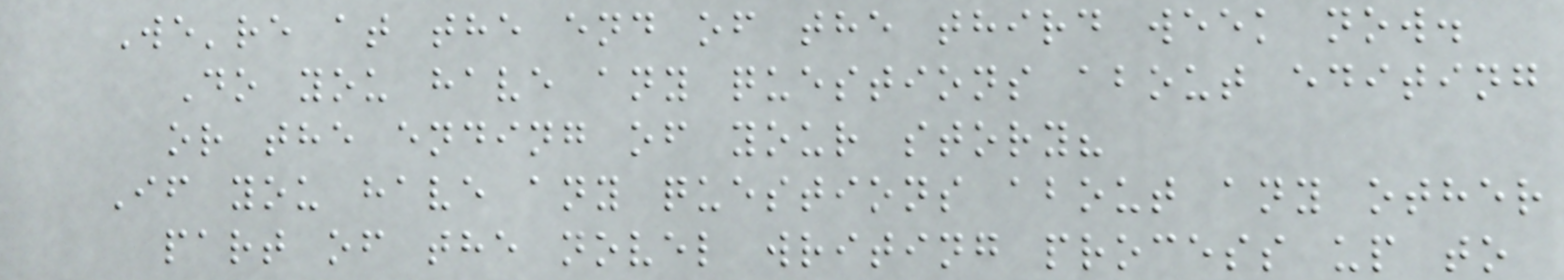We're at the end of the third week now.
Do you have any questions about editing
or the ending of your story?
If you have any questions about any other
part of the novel writing process up to
